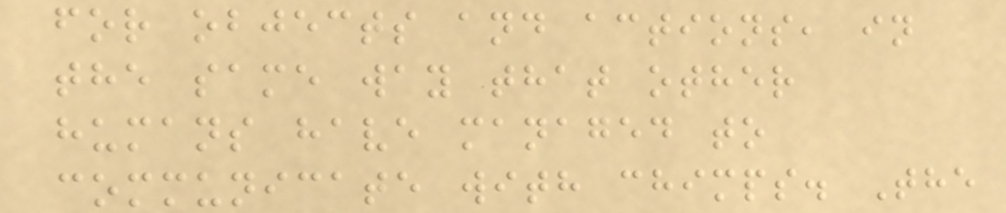for objects and actions, in
the same way that other
humans have managed to
communicate with chimps. The
